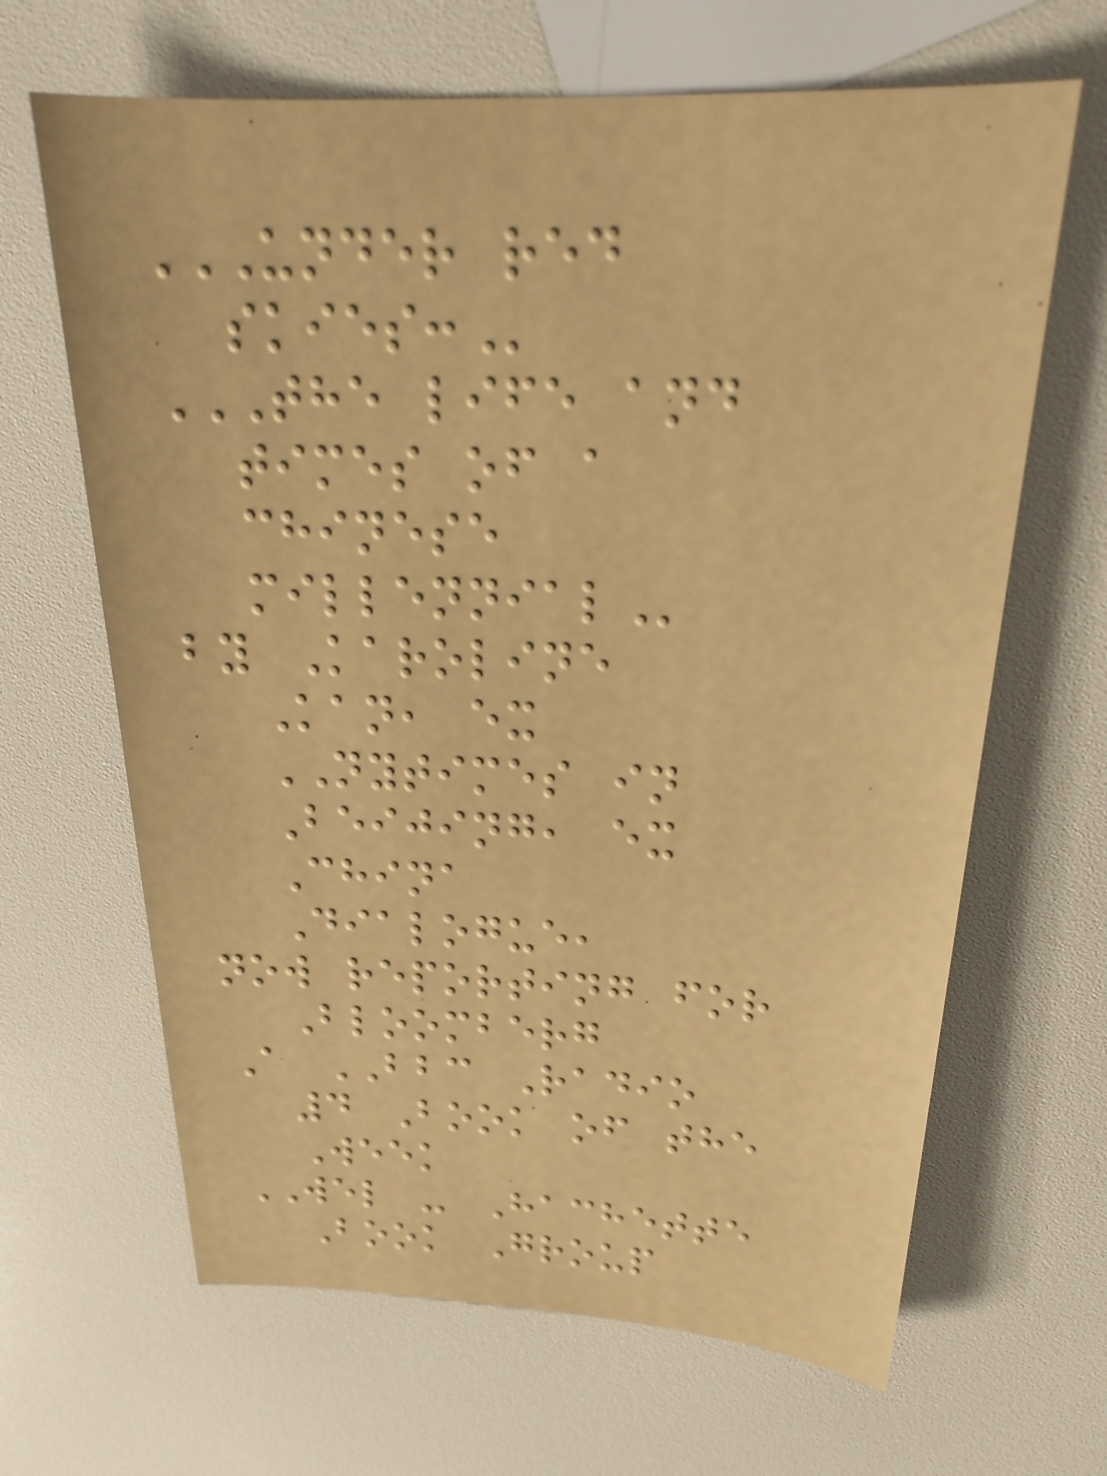UNDER RED
SKIES:
THE LIFE AND
TIMES OF A
CHINESE
MILLENNIAL
by Karoline
Kan, ex
NYTIMES in
Beijing, ex
China
Dialogue,
now reporting for
Bloomberg
A BBC Radio
4 Book of the
Week
WEL - Hachette
Book Group
